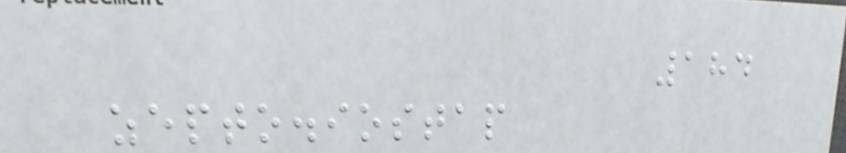184
zepto.iostap
